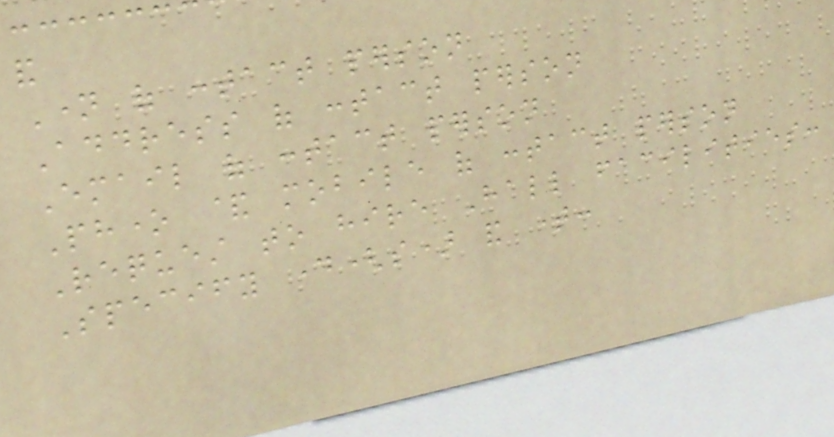and
Name of contact person
Address of contact person
Email of contact person
Phone & mobile of contact person
Request to hire Hall facilities:
Specify day(s) and time:
